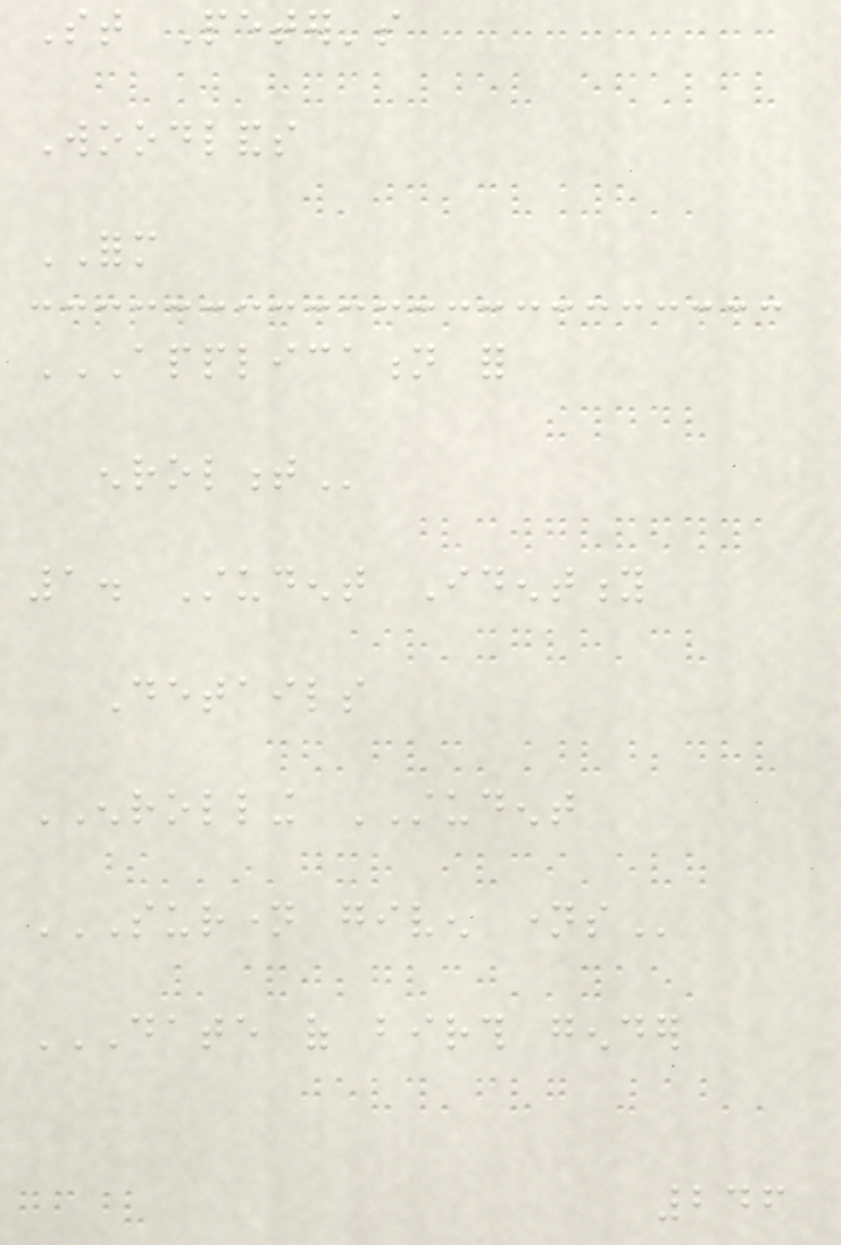St Peter's
Woodlands
FORM
APPLICATION FOR
ENROLMENT
1. Student Identity
Details
ENROLLING STUDENT
SURNAME GIVEN NAMES
DATE OF BIRTH GENDER
246
